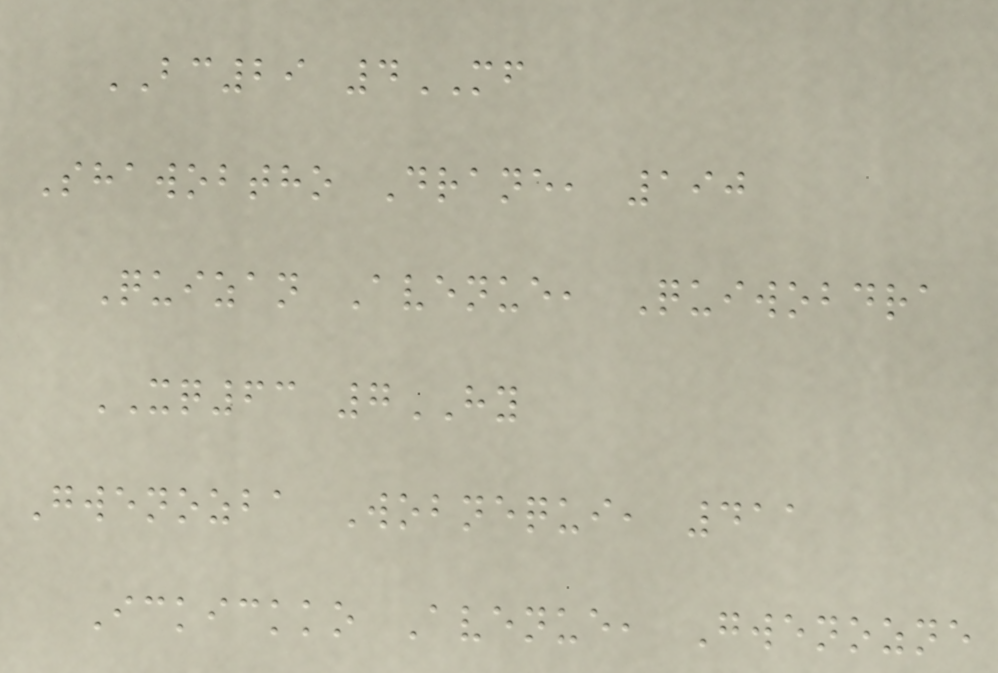BC29 4MF
Shawobtho Drane, 190
Quizan Avenue, Quiwobdra
XQ63 7HY
Gwenozba Wobnequi, 411
Ickickko Avenue, Gwenozne
